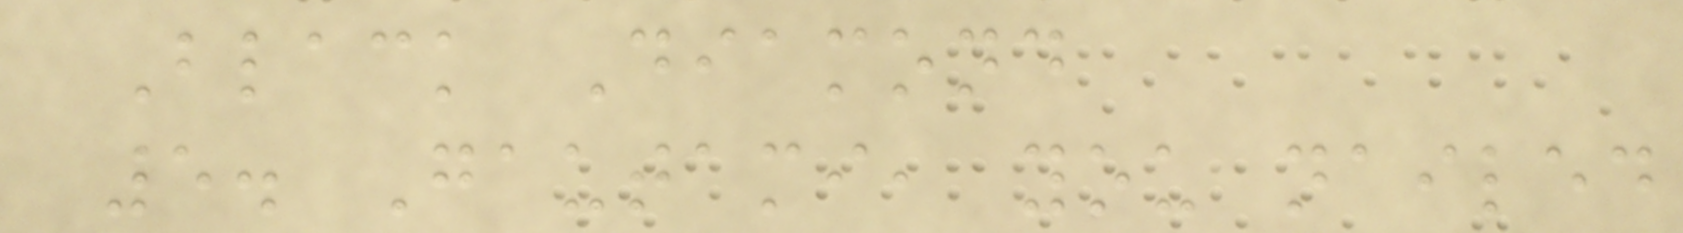Black Diamond
5. Gautami, you nailed
